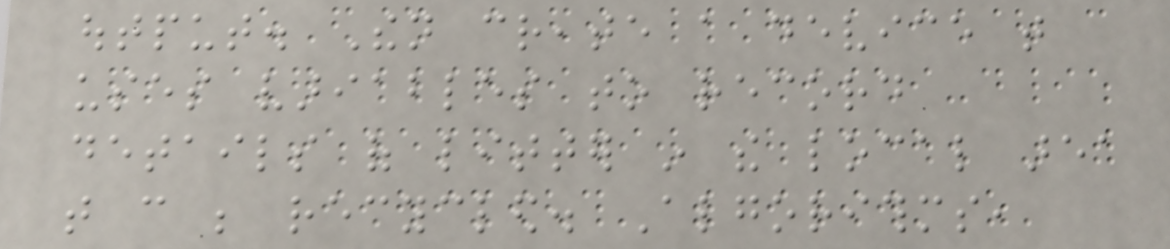output. Then create a device that
uses variables to record
details of litter in the local area
that can be recycled. Algorithms,
